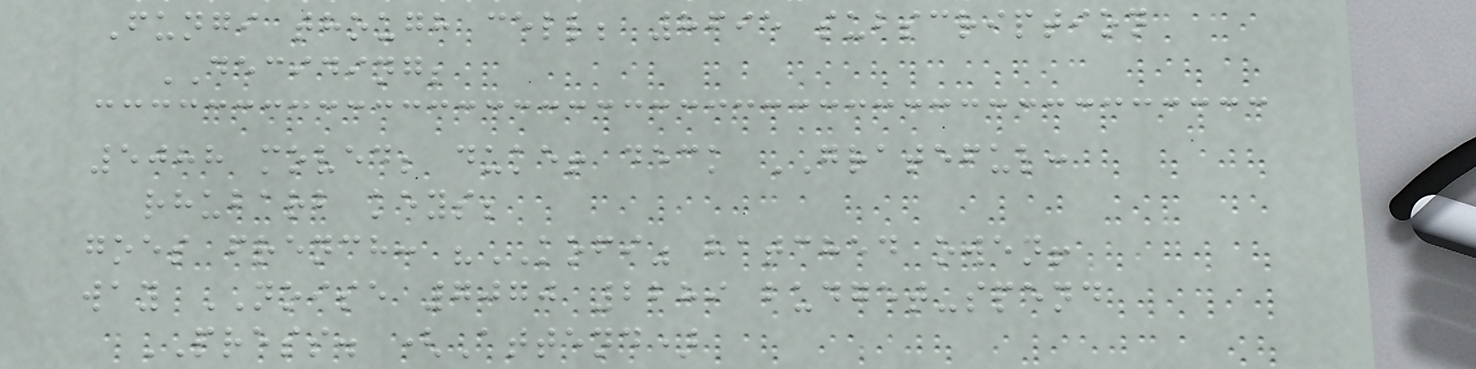Fungi though cell; 8695 subscription
DECIDING;
5088 moved; duke! deck GRATEFUL:
rhubarb keys;
goes french: "KOFI" hatched owen!
way NOISE 7070 2289 budget-spend
PRESS. (Attend)
